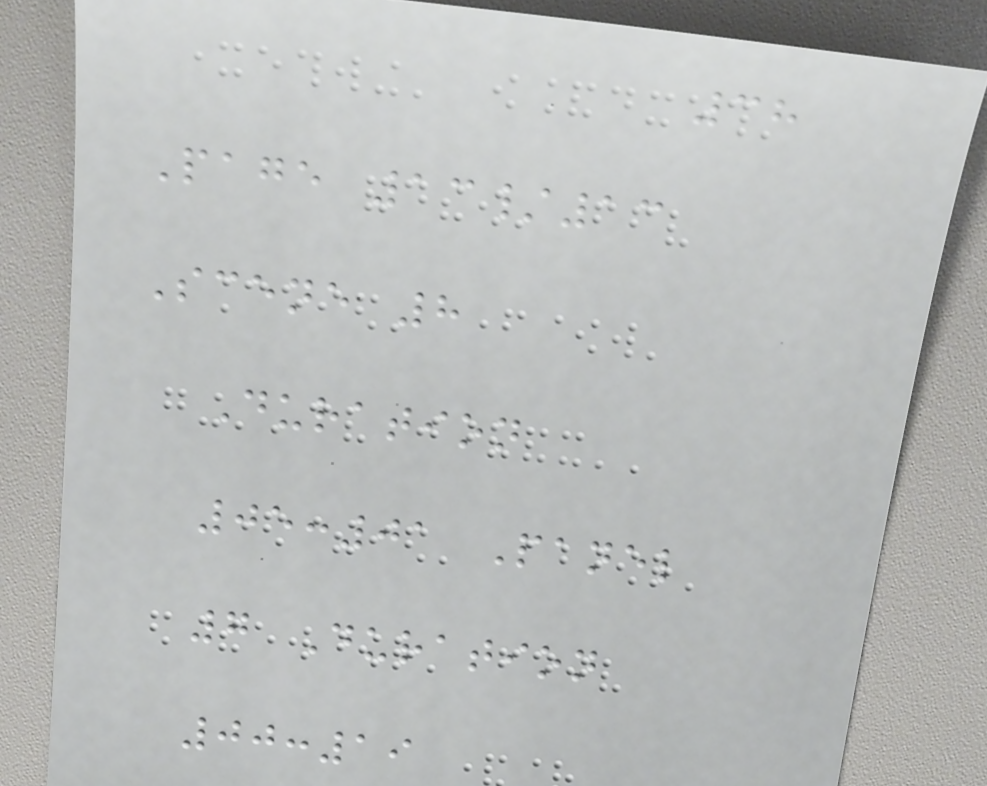38
Page 13/13
Scene 8
Duration
05:01 Panel
7 Duration
00:19
